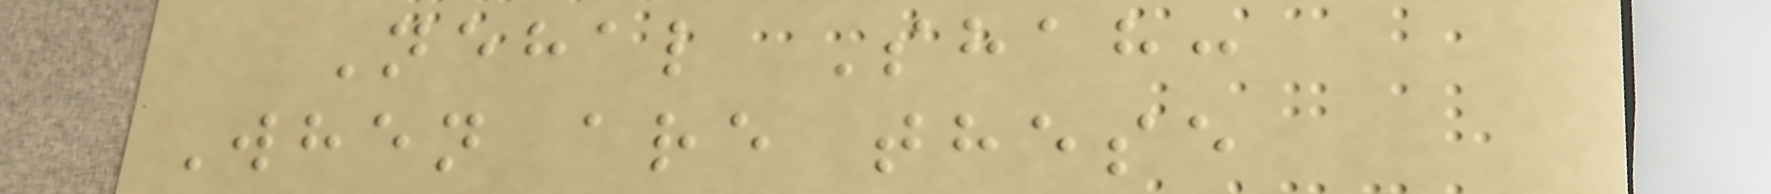Nehal Shah:
When are these
